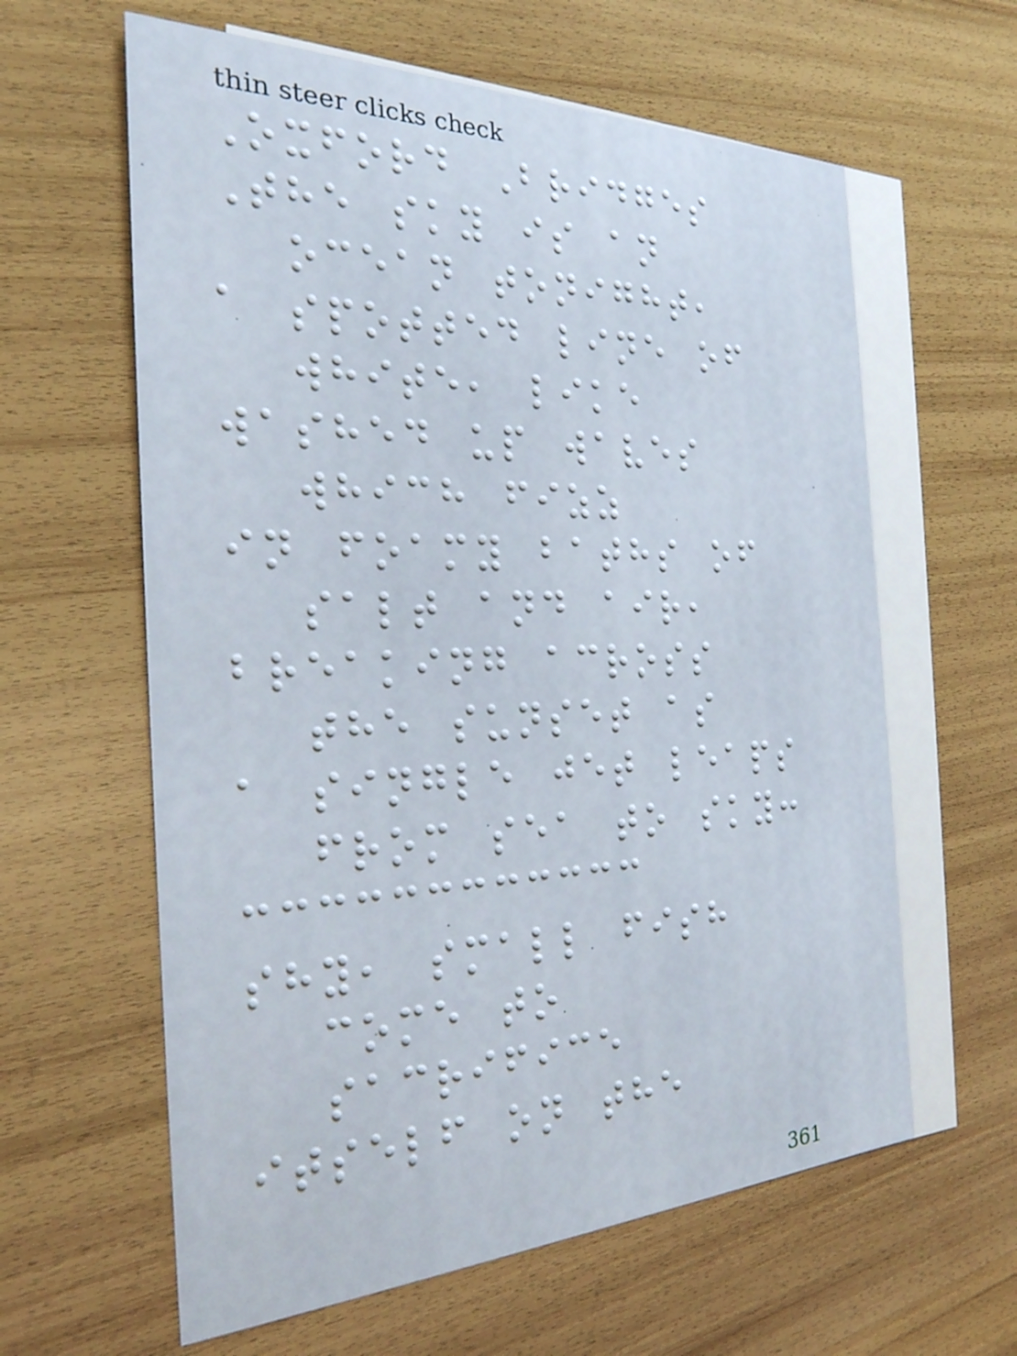Oxford Bridges
The sky is an
ocean tonight,
a spotted line of
white, like
washed up waves
which fizz
in foamy baths of
salt and air,
breaking across
the sunset as
a single jet leaps
from sea to sky:
shy, small fish
come to
sacrifice
itself on the
